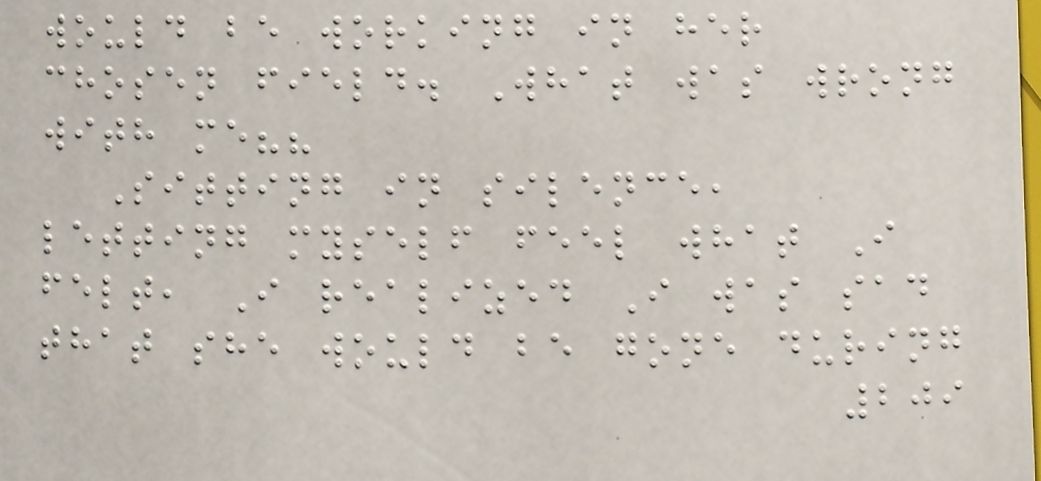would be working in her
chosen field. What was wrong
with me??
Sitting in silence,
letting myself feel what I
felt, I realized I was sad
that she would be gone during
209
